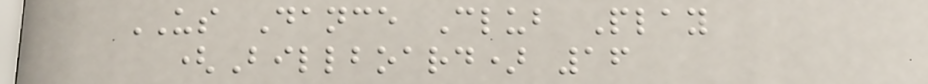US Dance Club Play
(Billboard) 16
